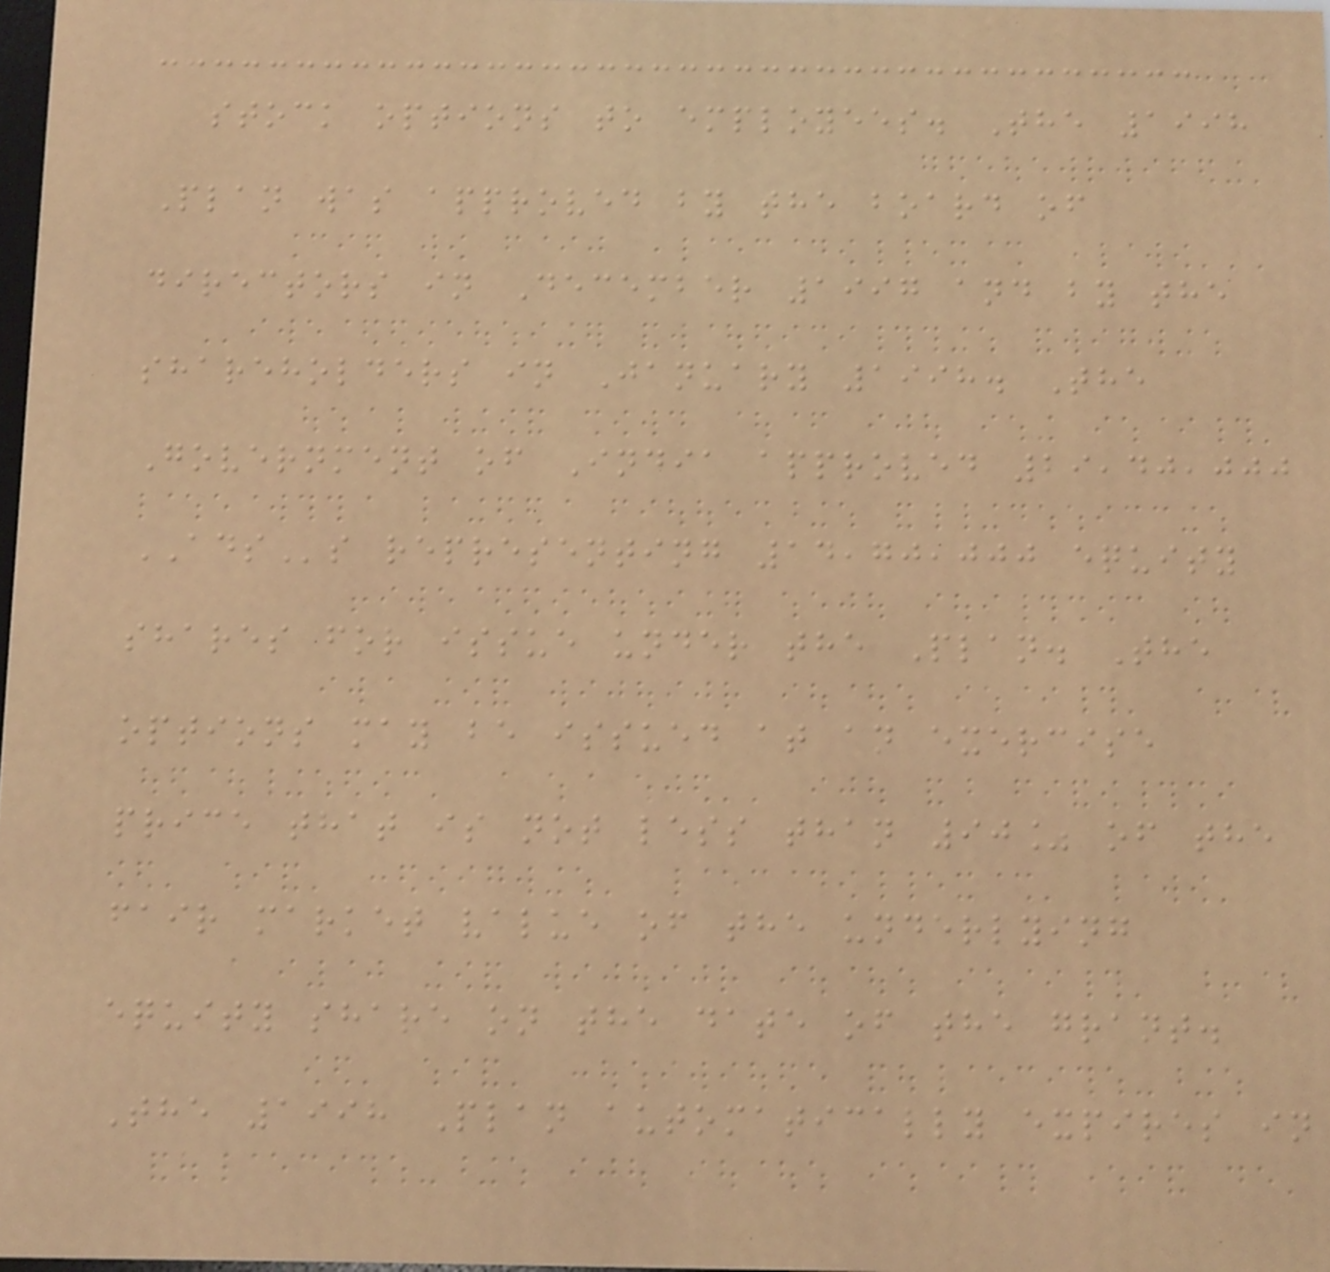stock options to employees. The 1998
Plan was approved by the board of
directors in December 1997 and by the
shareholders in January 1998. The
Government of India approved 29,40,000
ADSs representing 14,70,000 equity
shares for issue under the Plan. The
options may be issued at an exercise
price that is not less than 90% of the
fair market value of the underlying
equity share on the date of the grant.
The 1998 Plan automatically expires in
